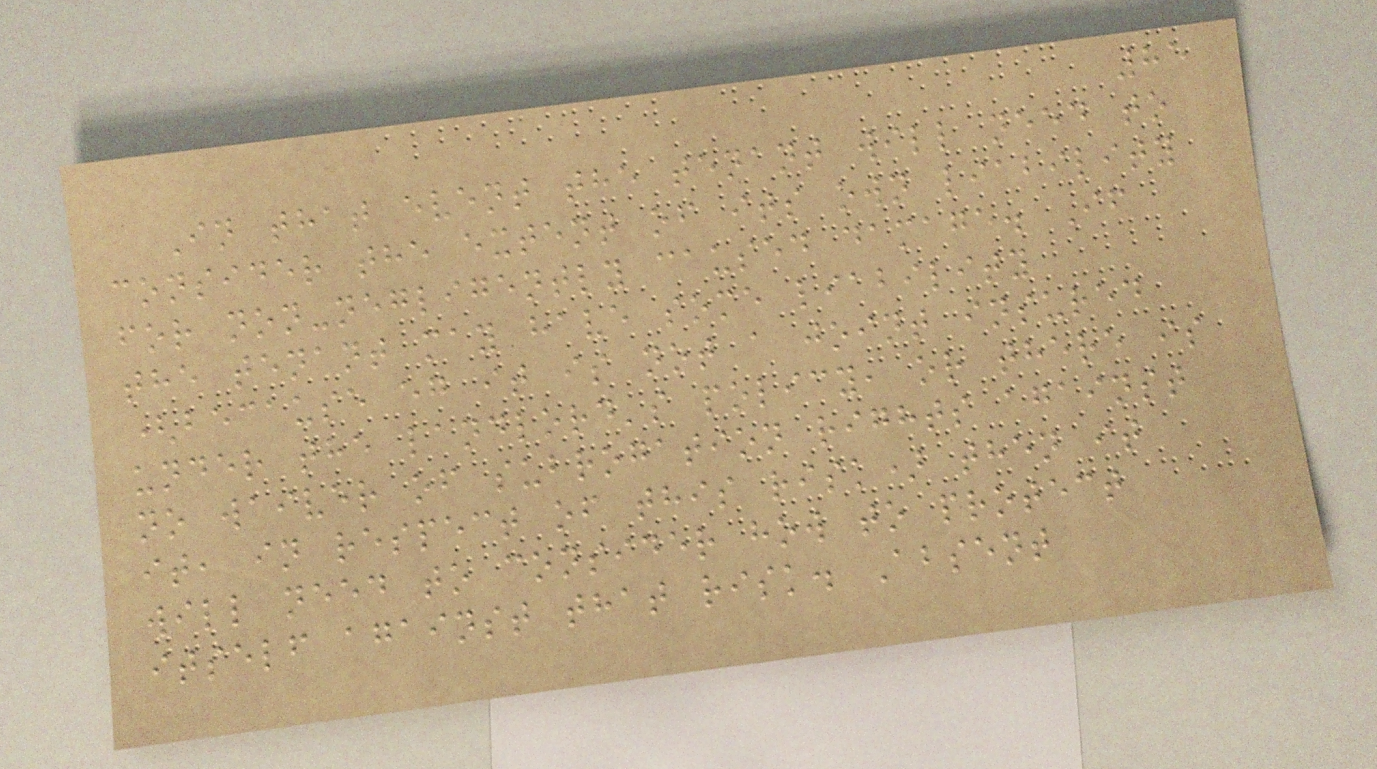85
In that event the tenant will need to
consider the extent of its own liability
for non-negligently caused damage. If
the tenant may have some liability
(because eg it is not a joint insured
under the landlord's policy, or there is
no waiver of subrogation rights against
it, in respect of this risk) then it
will need to consider how to protect
itself against that risk. Absent
